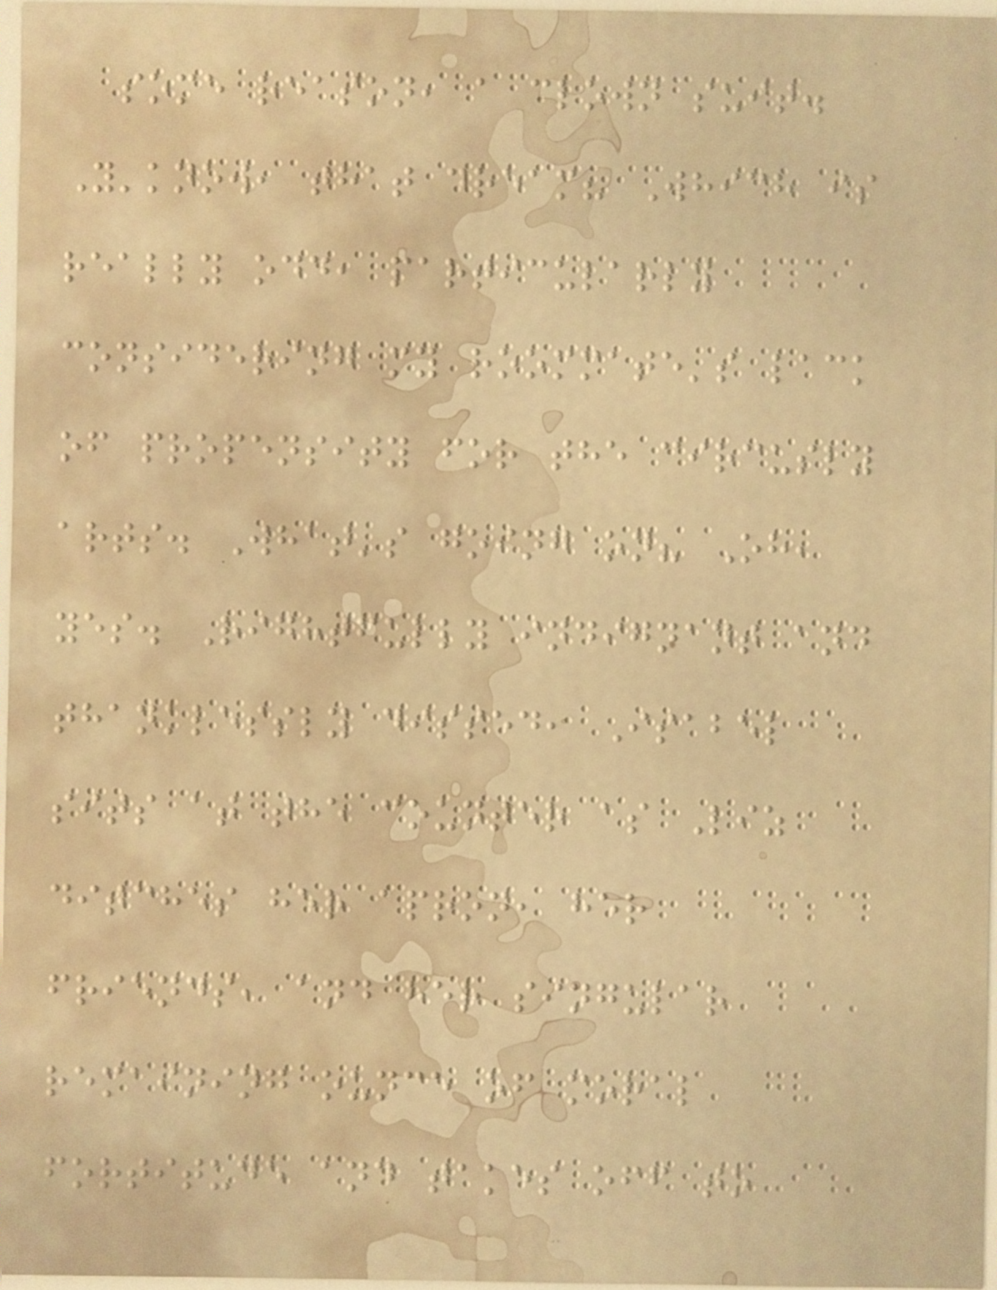some reason, a clown suit.
Y'know, that dream? Which is
really odd, particularly
considering my roommate's lack
of propensity for the circusly
arts. What's going on? Oh,
yes. Rightfully indignant and
thanklessly dissed, Isabel
sits at the counter as Liz
ditches her apron, her
friends, and her singular
remaining ounce of moral
fortitude and takes off to
